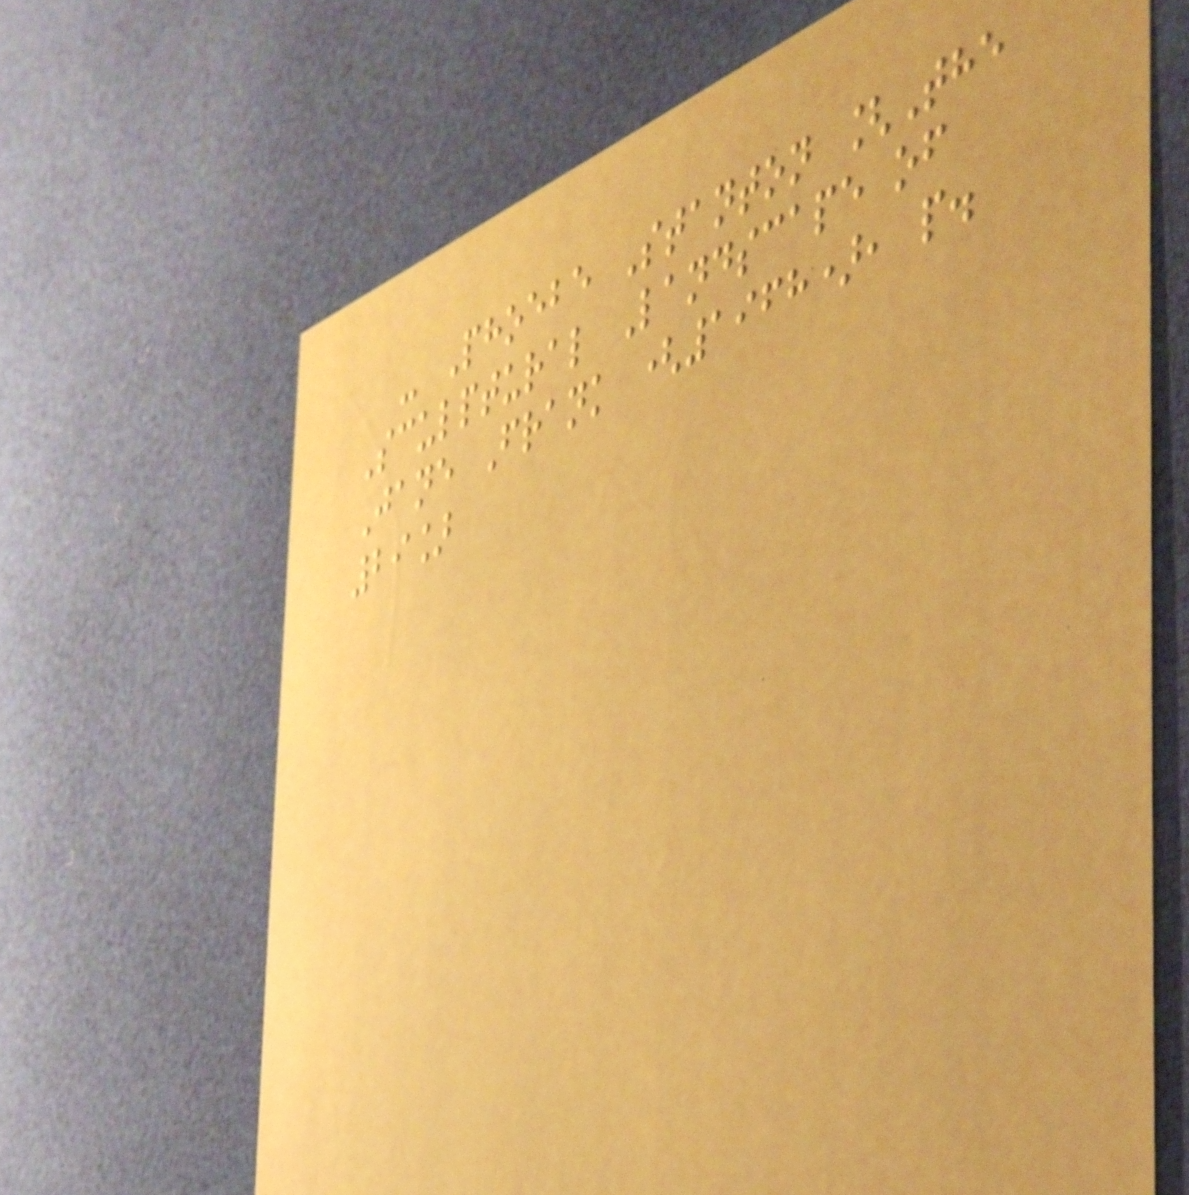- Phoebe Stanton [The
Sculptural Landscape of
Jane Frank (1968), p.
29]
